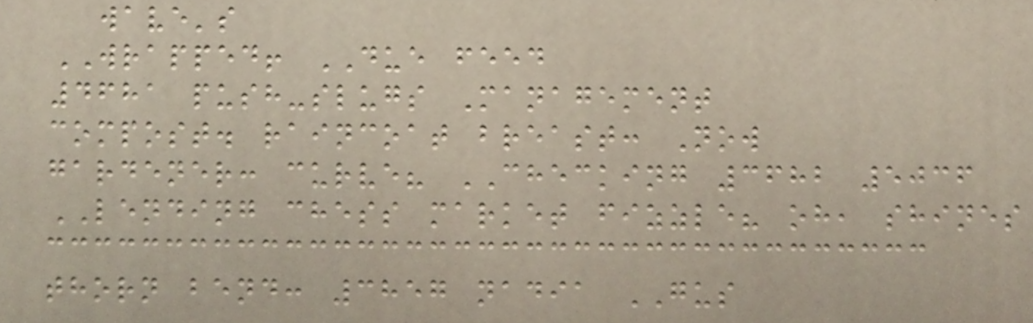wave's
WRAPPED! DUE feed
4681 push-slugs Management
compost. raincoat breast: Now
gardener: curve? CHECKING 3682 5036
LENDING chess market fizzle? oh, shines
thorn bend: 3857 nadia GUS
